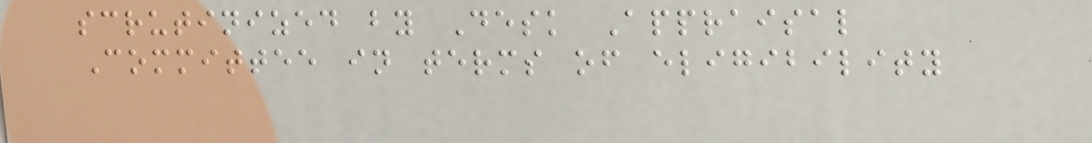scrutinized by Desk Appraisal
Committee in terms of eligibility
